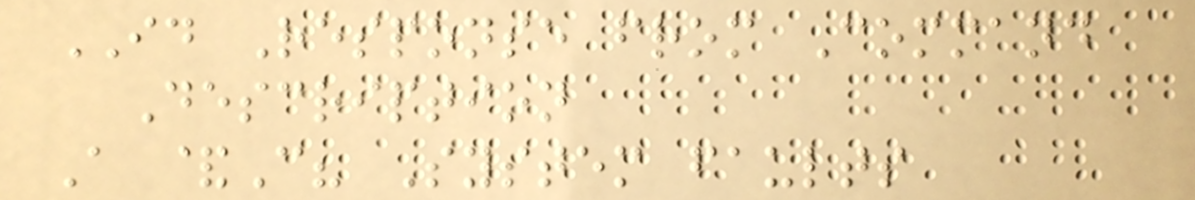ID Response from Command
Description
A &C? System faults
